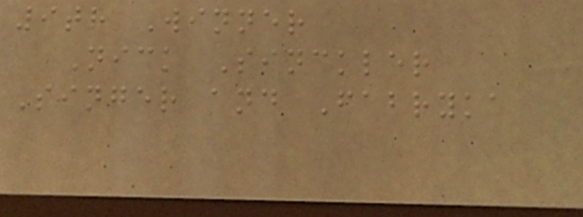9th Winner
Nick Sinckler
Singer and Fabryka
